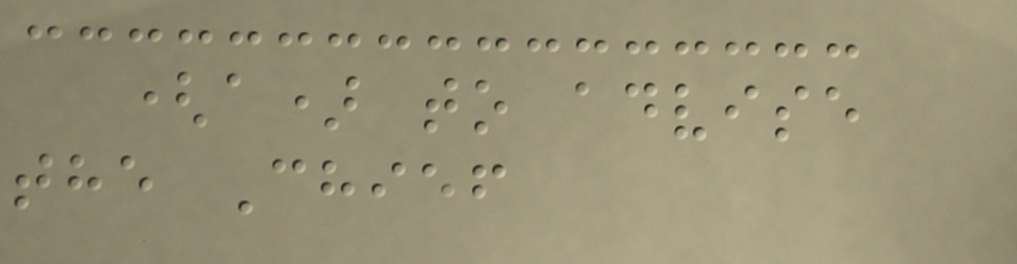(a) to advise
the Chief
